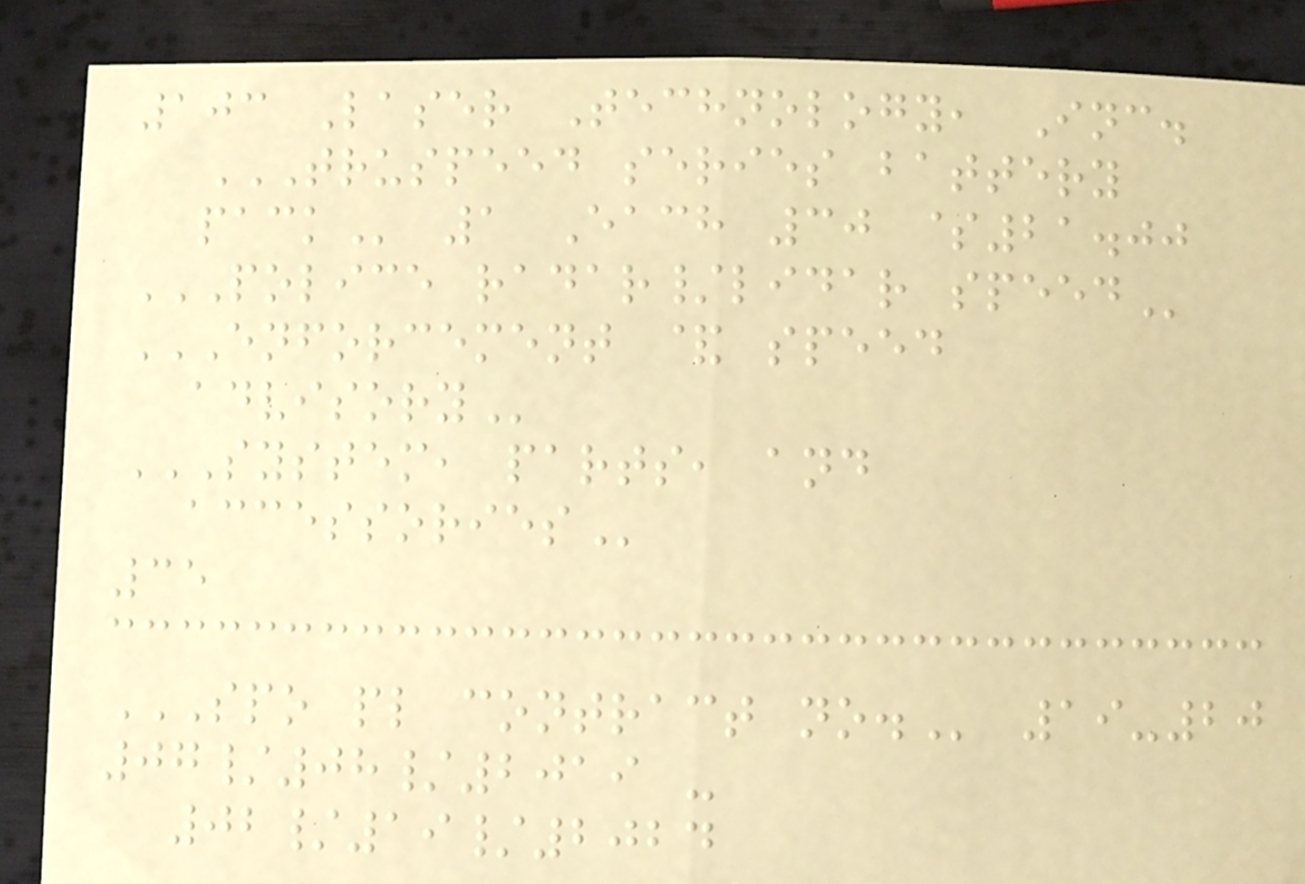103 Laser Technology, Inc.
TRUSPEED SERIES BATTERY
PACK 1 Each 30 $21.00
POLICE RADAR/LIDAR SPEED
ENFORCEMENT & SPEED
ADVISORY
SYSTEM, PARTS, AND
ACCESSORIES
35
SPO PL CONTRACT NO. 19-20
07/08/2019 -
02/19/2024
